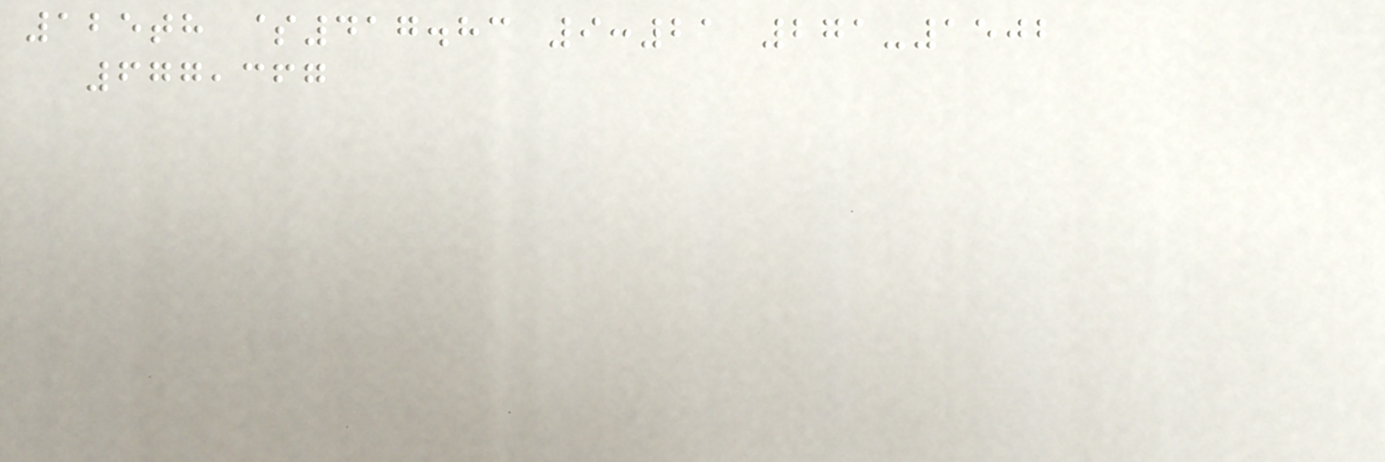125th $417.83 9:21 271-1502
677,367
